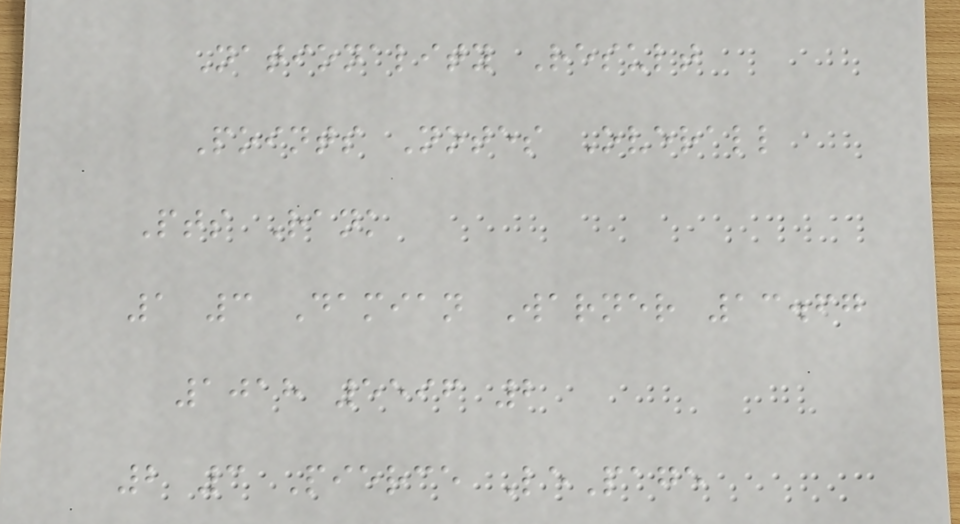Nationality Result
Points Notes Overall
Pts Rank
1 3 Damian Warner 13.67
1018 5596 2
2 3 Pierce LePage
